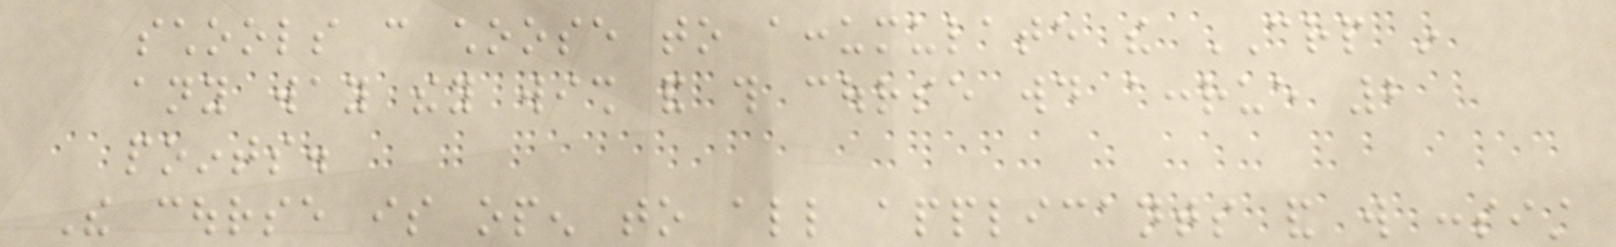schools can choose to accumulate the CRP in
any way they wish and this course would accrue 2
points.
The course is open to all applicants and will consist
